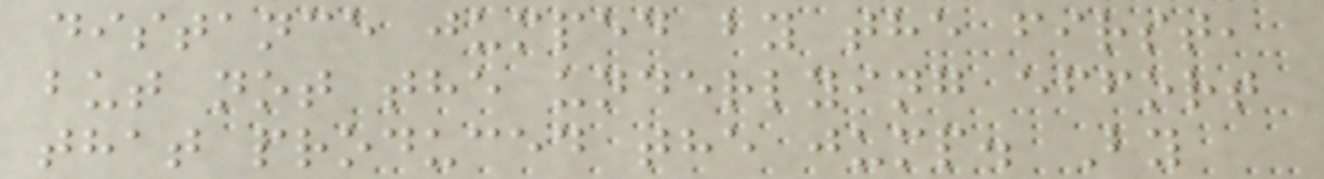distance jumped by the first,
but not the underlying effort
that produced the jump. By
